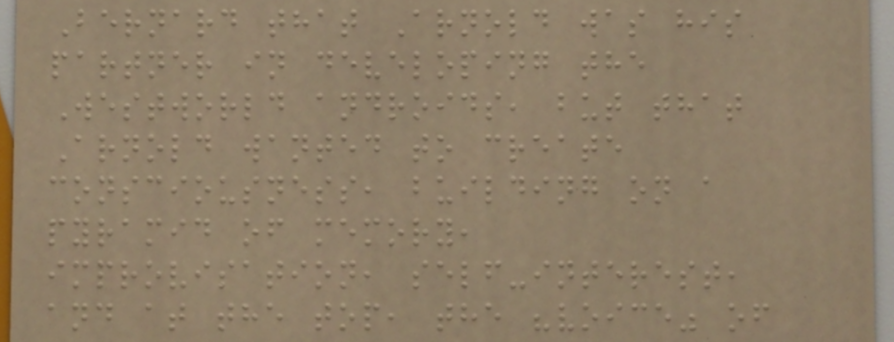Bernard that Arnold was his
partner in developing the
Westworld androids, but that
Arnold wanted to create
consciousness, building on a
pyramid of memory,
improvisation, self-interest,
and at the top, the "voice" of
